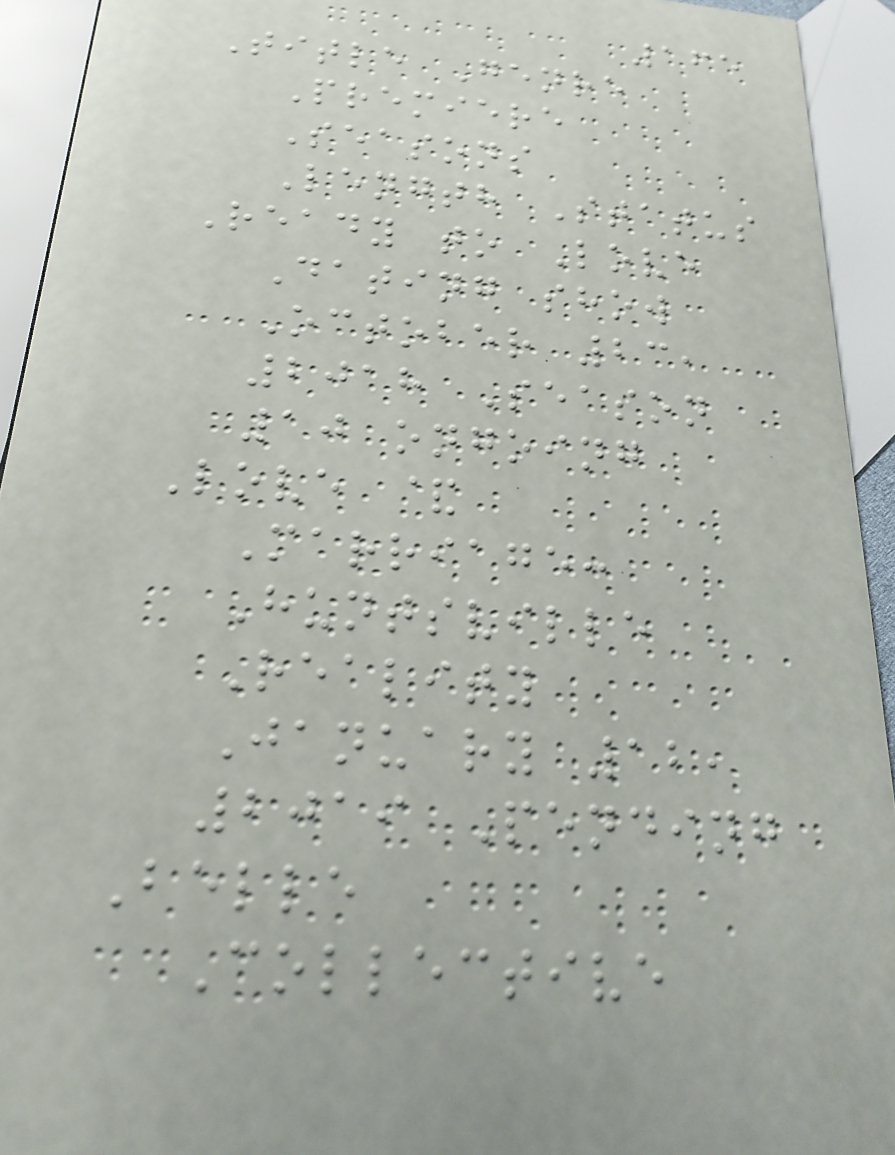165
Title Genre
Premiere
Seasons
Length Status
Ready to Love
Dating show
October 23,
2018 Season
10 ongoing
Love &
Marriage:
Huntsville
Reality
January 12,
2019 Pending
Belle
Collective
